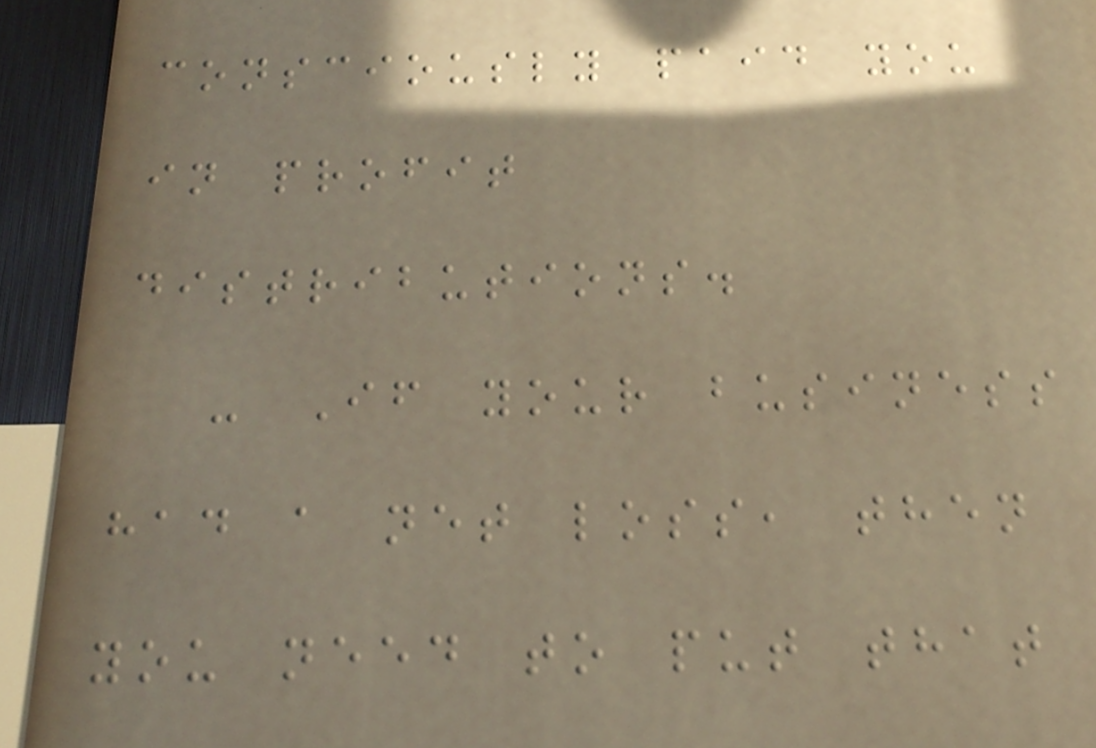consciously paid you
in profit
distributions.
- If your business
had a net loss, then
you need to put that
